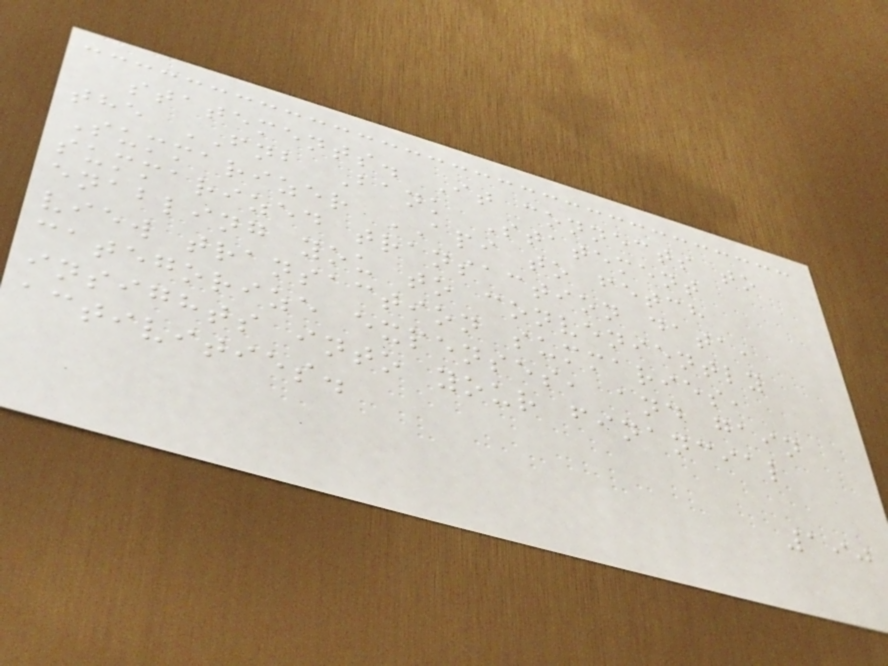statements. It connects to
the FNB Bank Statement
Summarizer API to fetch
summarized transaction data,
enabling you to conveniently
view transaction summaries,
categorize expenses, and gain
insights into your financial
activities.
190
